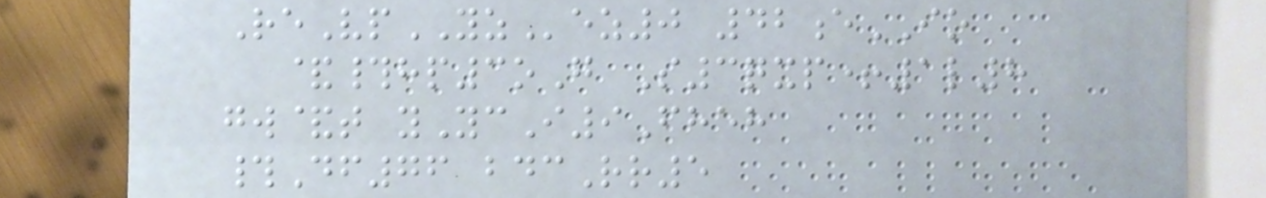ReVpYZez0 42eIO
&#hp3oG S3qxp+1l8
gw&t yYcI9Fheh
#Df76 bdcRr5
